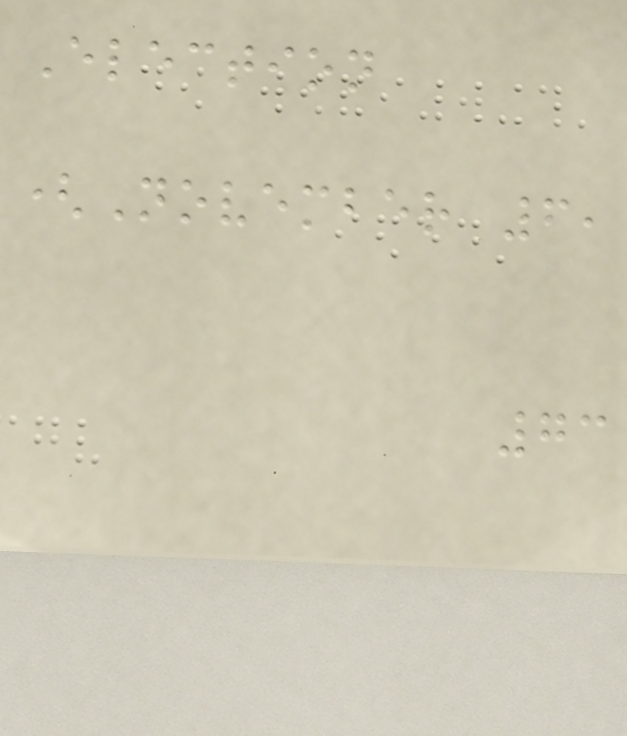Election
(November 6,
73
